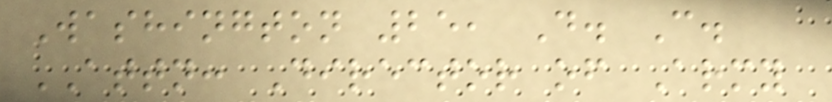Washington 25, D. C.
ATTN: Director of Army
